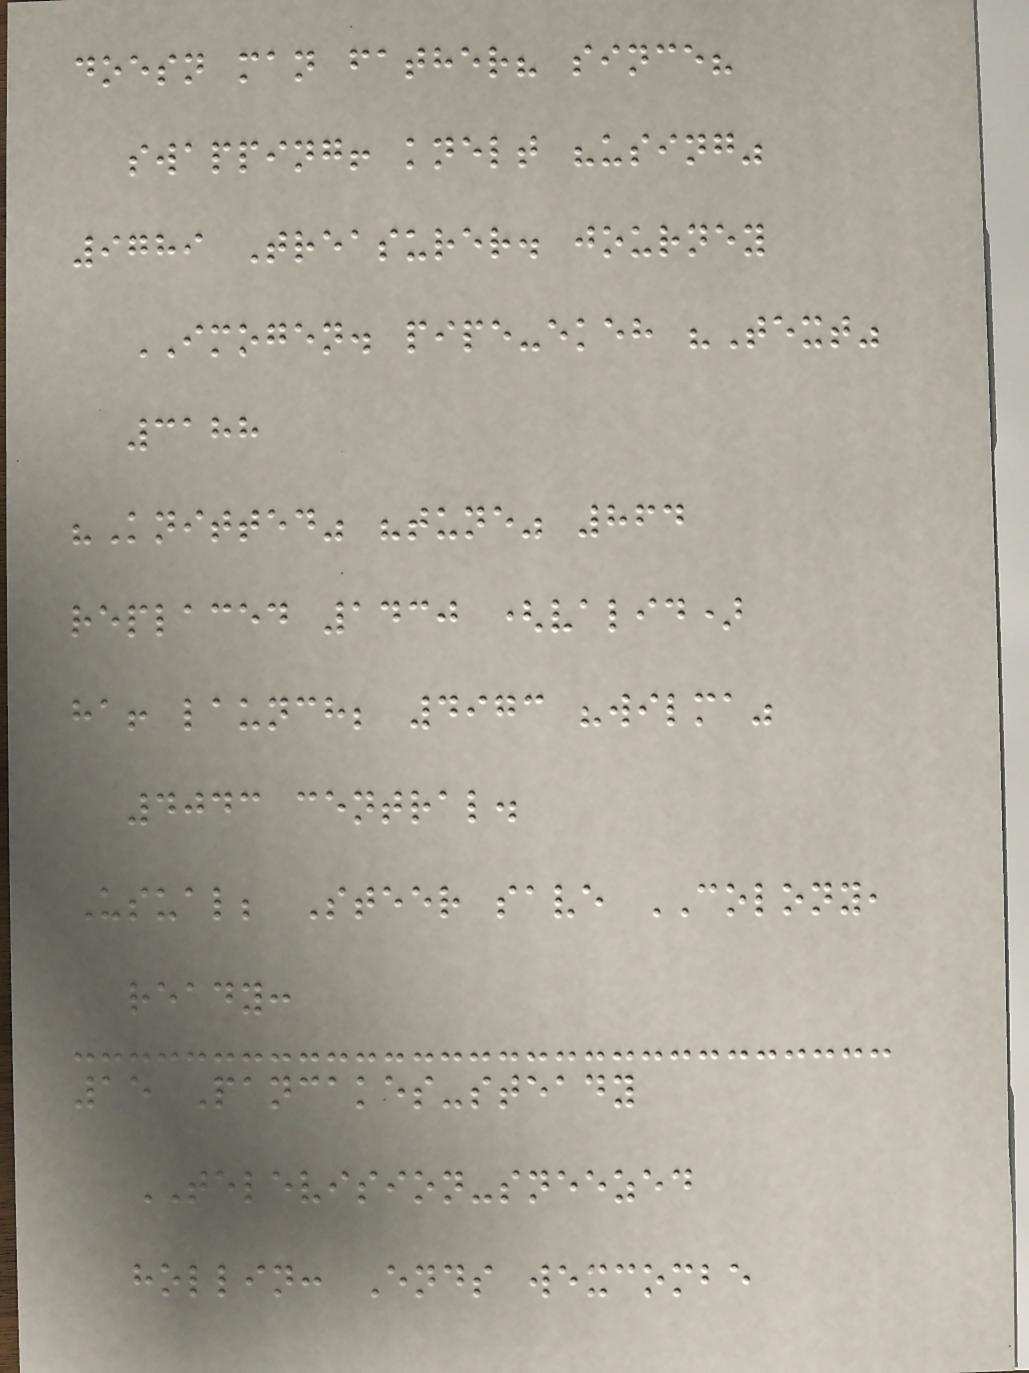doesn man father? since?
swapping! knelt "using"
9789 Treasurer. journey
IMOGEN. pipe-ekeh "Text"
3188
"Knitted" "tune" 864
replaced 1430 (valid)
ha! launch; 4973 "wilma"
4043 central.
Usual; Steer save COLONY,
ready:
15 Pancakes-steady
TELEVISION-sneezed
hollin: Ends wexcombe
